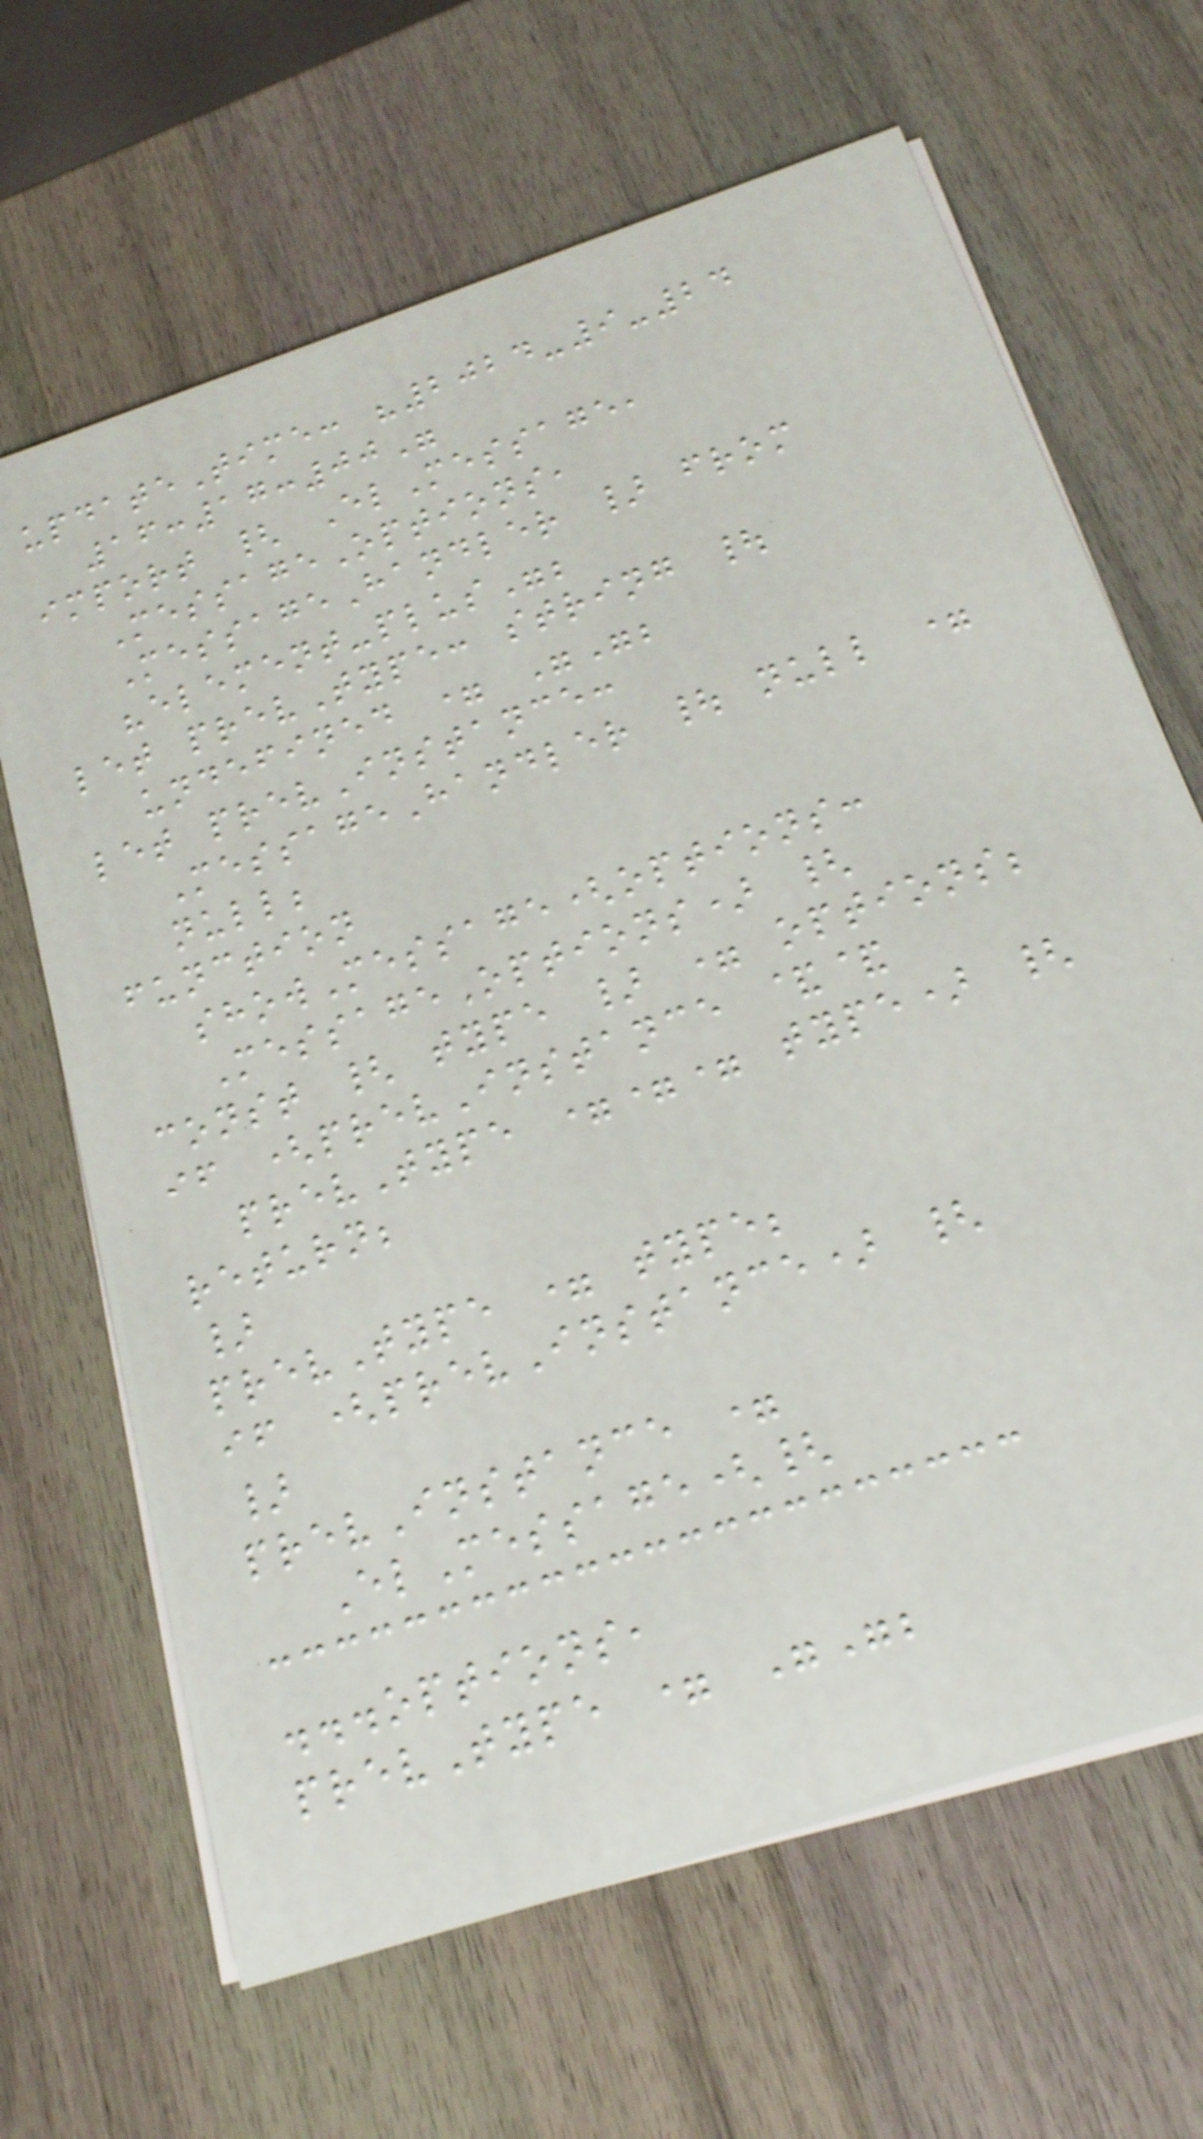updateTime: "2024-9-24
16:17:00"
import { ElMessage,
MessageOptions,
MessageHandler } from
"element-plus";
let prevType: string |
undefined = "";
let prevInstance:
MessageHandler | null =
null;
function
showMessage(options:
MessageOptions) {
const { type } = options;
if (prevInstance &&
prevType === type) {
return;
}
prevType = type;
if (prevInstance) {
}
prevInstance =
ElMessage({
...options,
prevType = "";
